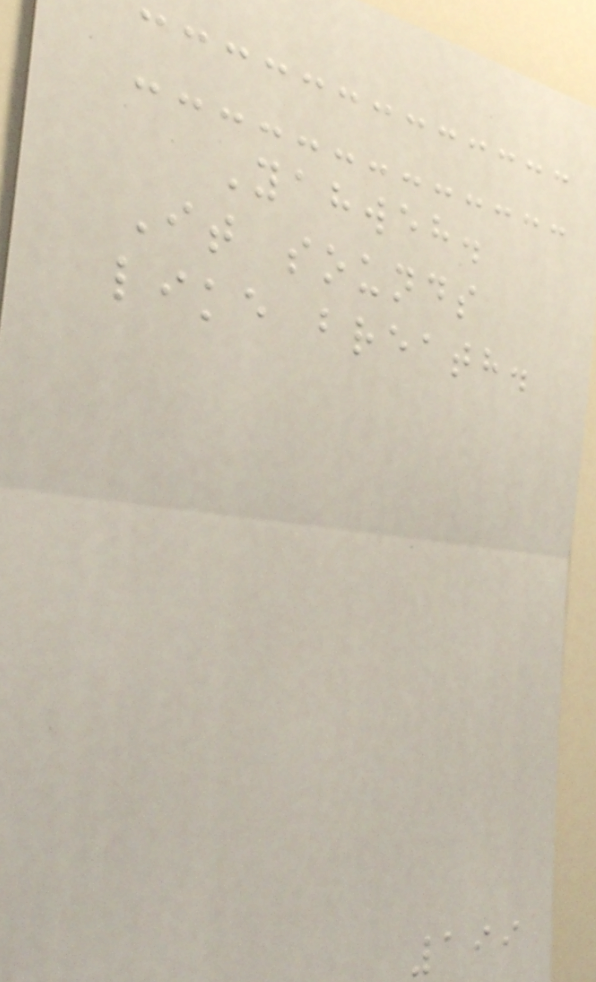Yahweh.
It sounds
like breath.
199
